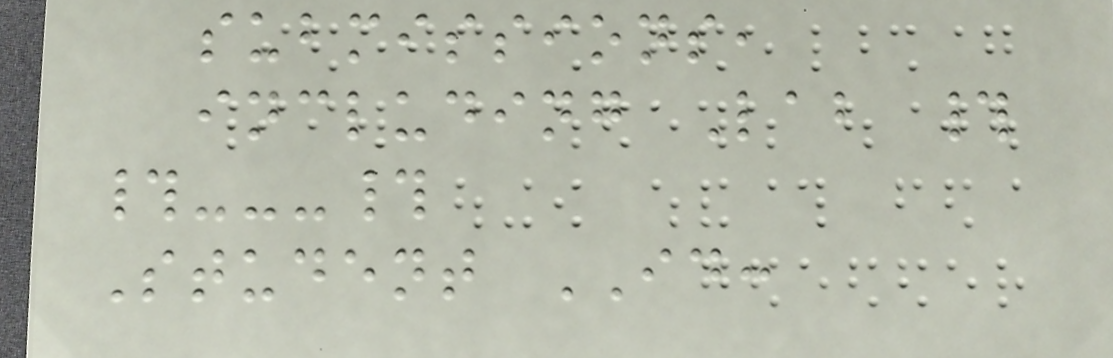submissions,
including Lab #
#---#
Student ID:
